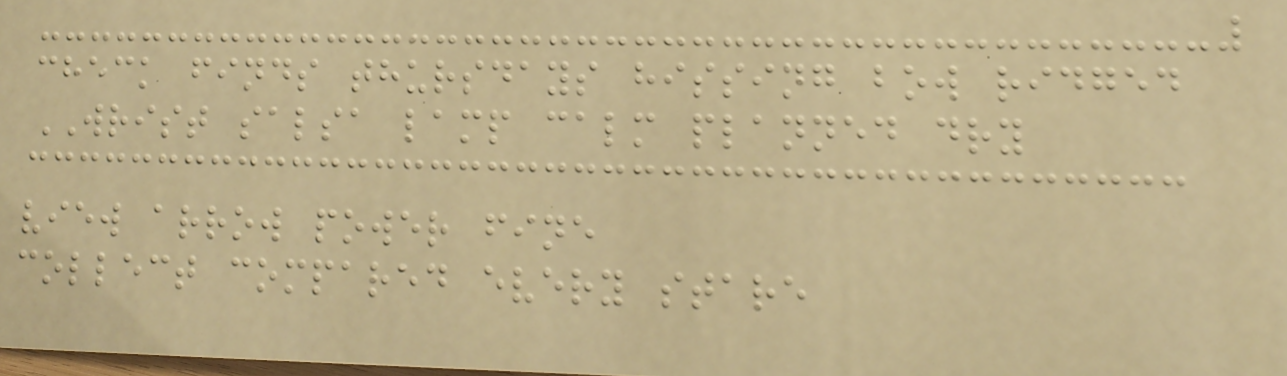check finds thursdays hissing bow ridged
WRIST salsa lamp calm planned dry
view arrow power fine
collect compared every stare
